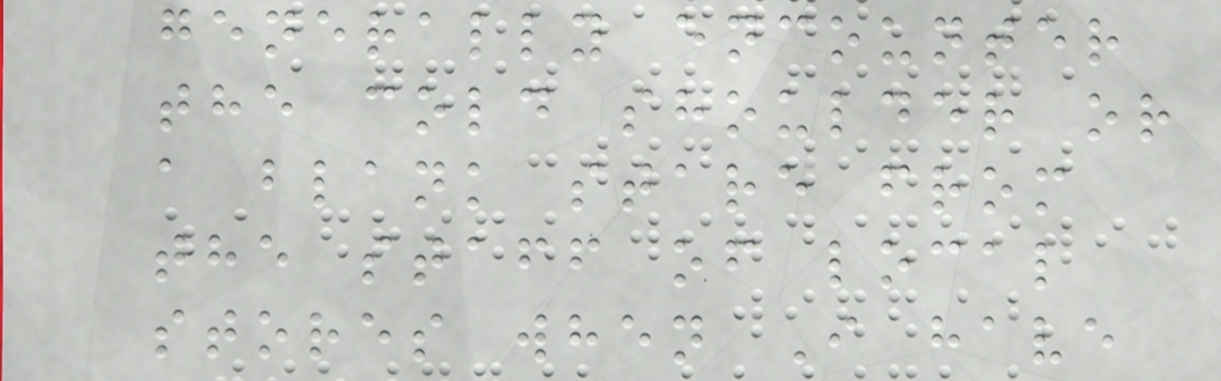generally encounter
the cold shoulder or
a blank stare from
the staff of local
stores when I have
